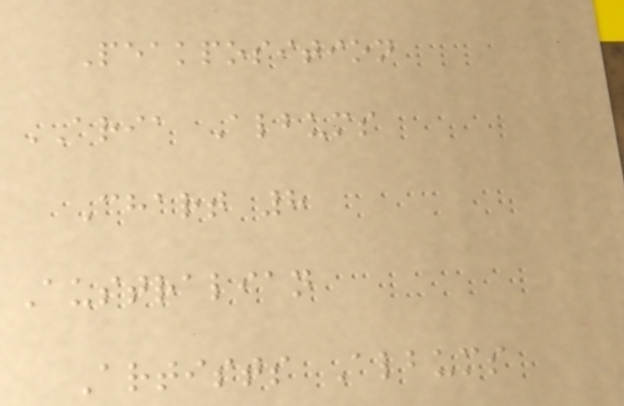Peakposition
ARIA Albums
Chart 8
Australian
Artists Albums
